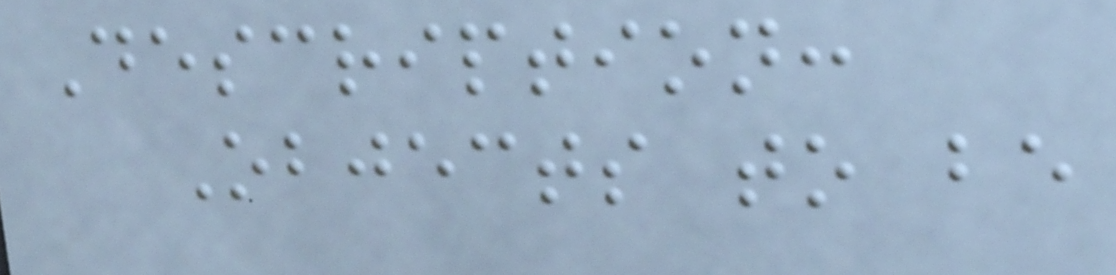Description:
Objects to be
